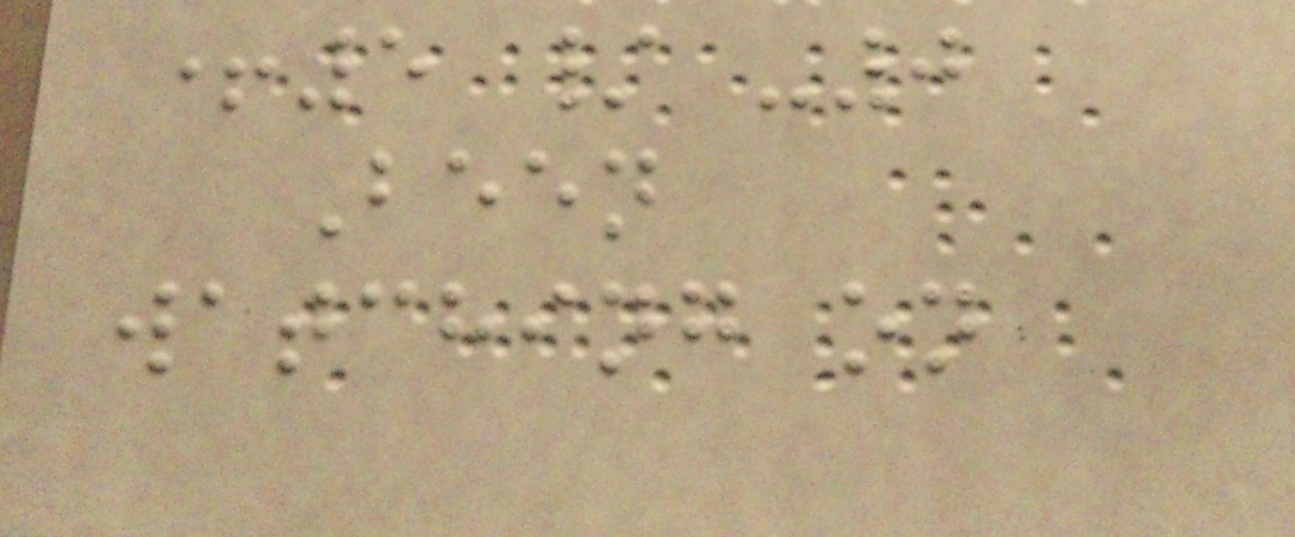+5 / -0
Been
watching on
